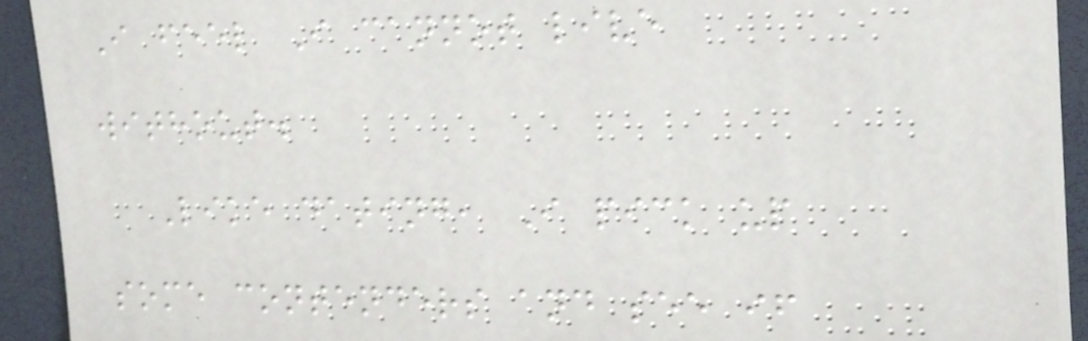I feel I cannot live
without.
Like dating, I pick up
some contenders and see if
